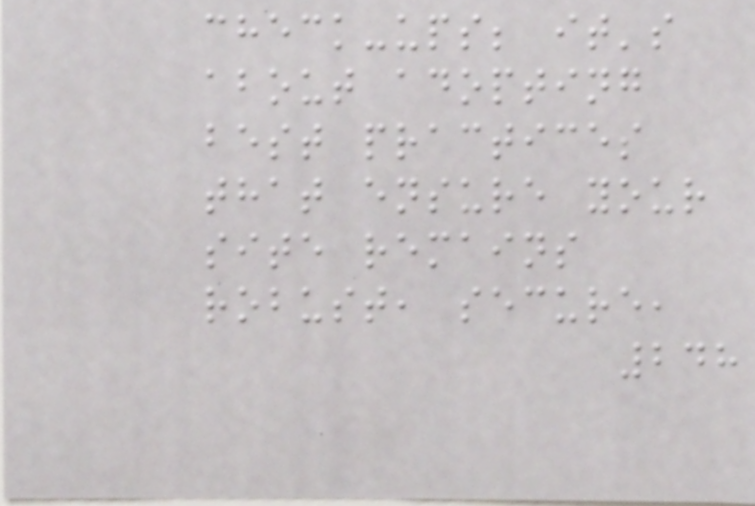check-ups; it's
about adopting
best practices
that ensure your
site remains
robust, secure,
248
